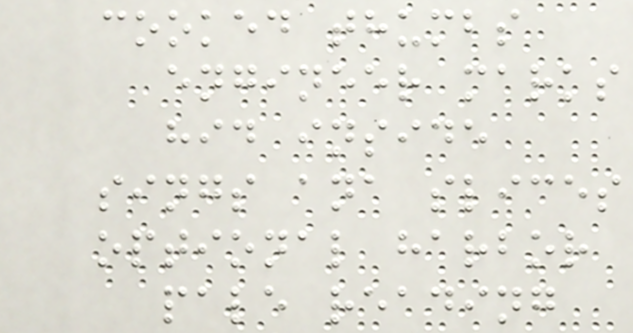cooked thumbs
engineer marks
hid inside
sings ana slices
optional harbor
pale reading
